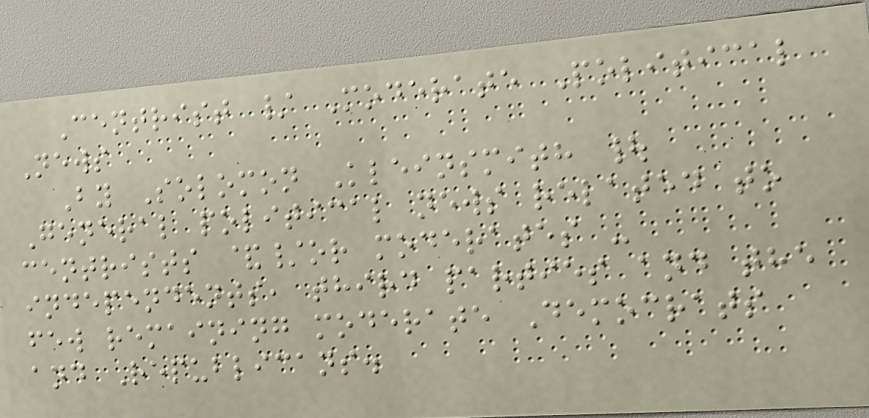Centrist / Moderate Political
News
By Solomon Kleinsmith |
General political news related to
centrists &/or moderates -
independents, third parties and the
few remaining moderate Democrats
and Republicans.
